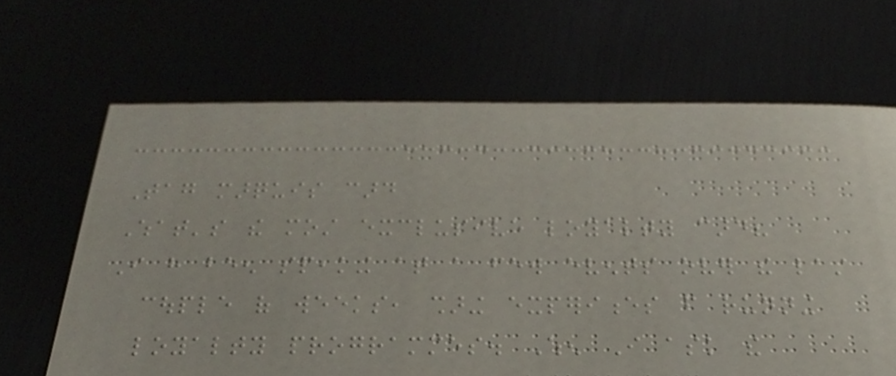Tag marquis card
What's the most exclusive loyalty card?
I have been speaking at a few events over the last
couple of weeks, sharing experiences from running
loyalty programmes. When I ask the
